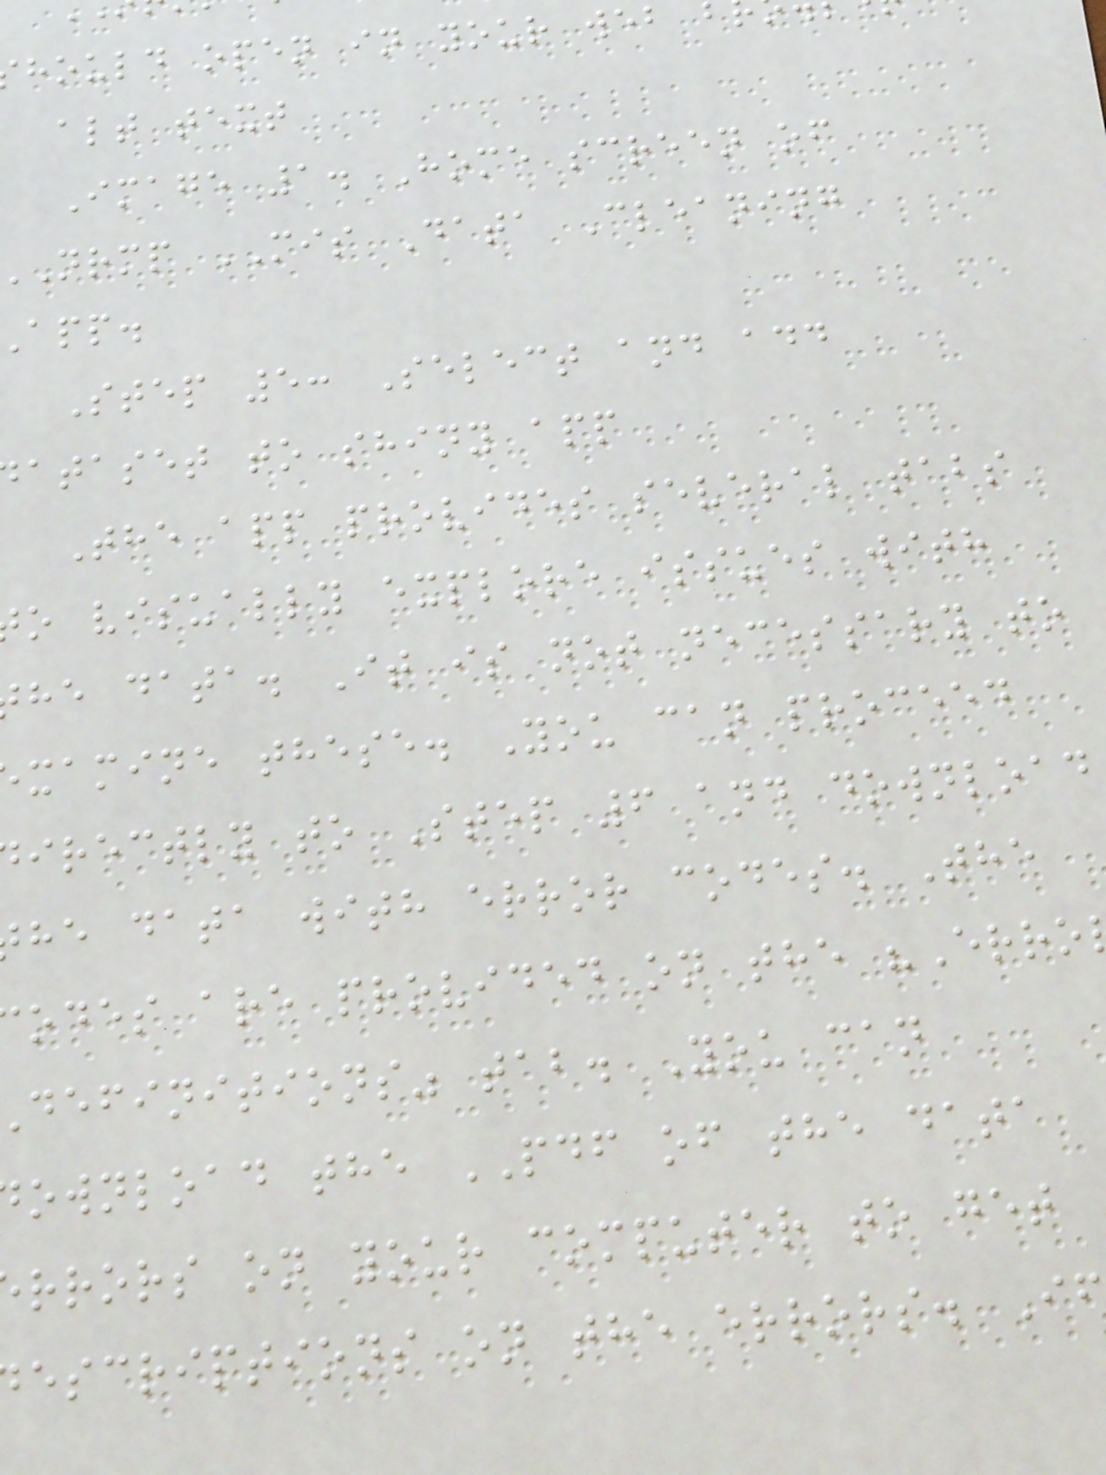hould open in your web
alt text
Image 1. Home screen of
nrmp MIS Data Cleaning
app.
Step 5: Select and add
ataset to shiny app
The app provides several tabs
o visually explore issues with
he data. It is not necessary to
xamine these. You can proceed
irectly to Step 6 and download
he data with error codes. The
odes are provided on the "Erro
definitions" tab. You can
ownload the PDF of the data
rrors on your computer to get
escriptions on the errors. If
